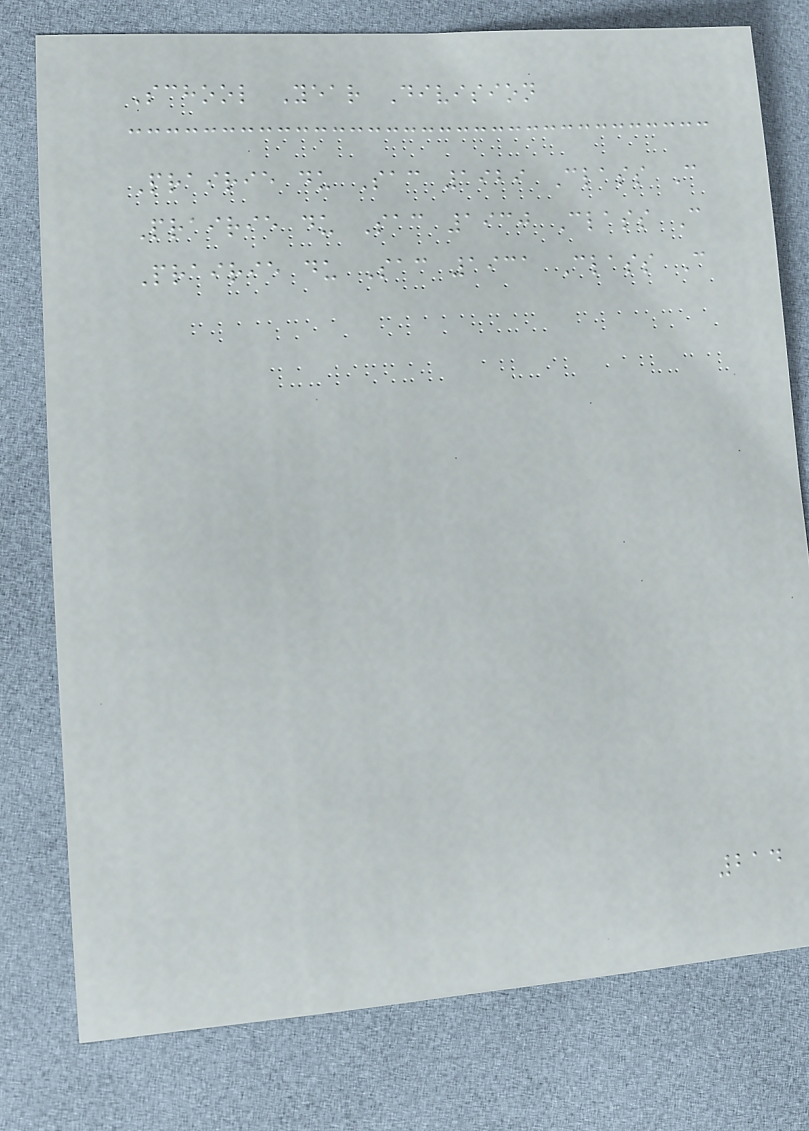School Year Division
Prairie du Sac 1929 Class C
Prairie du Sac 1930 Class C
Prairie du Sac 1931 Class C
214
